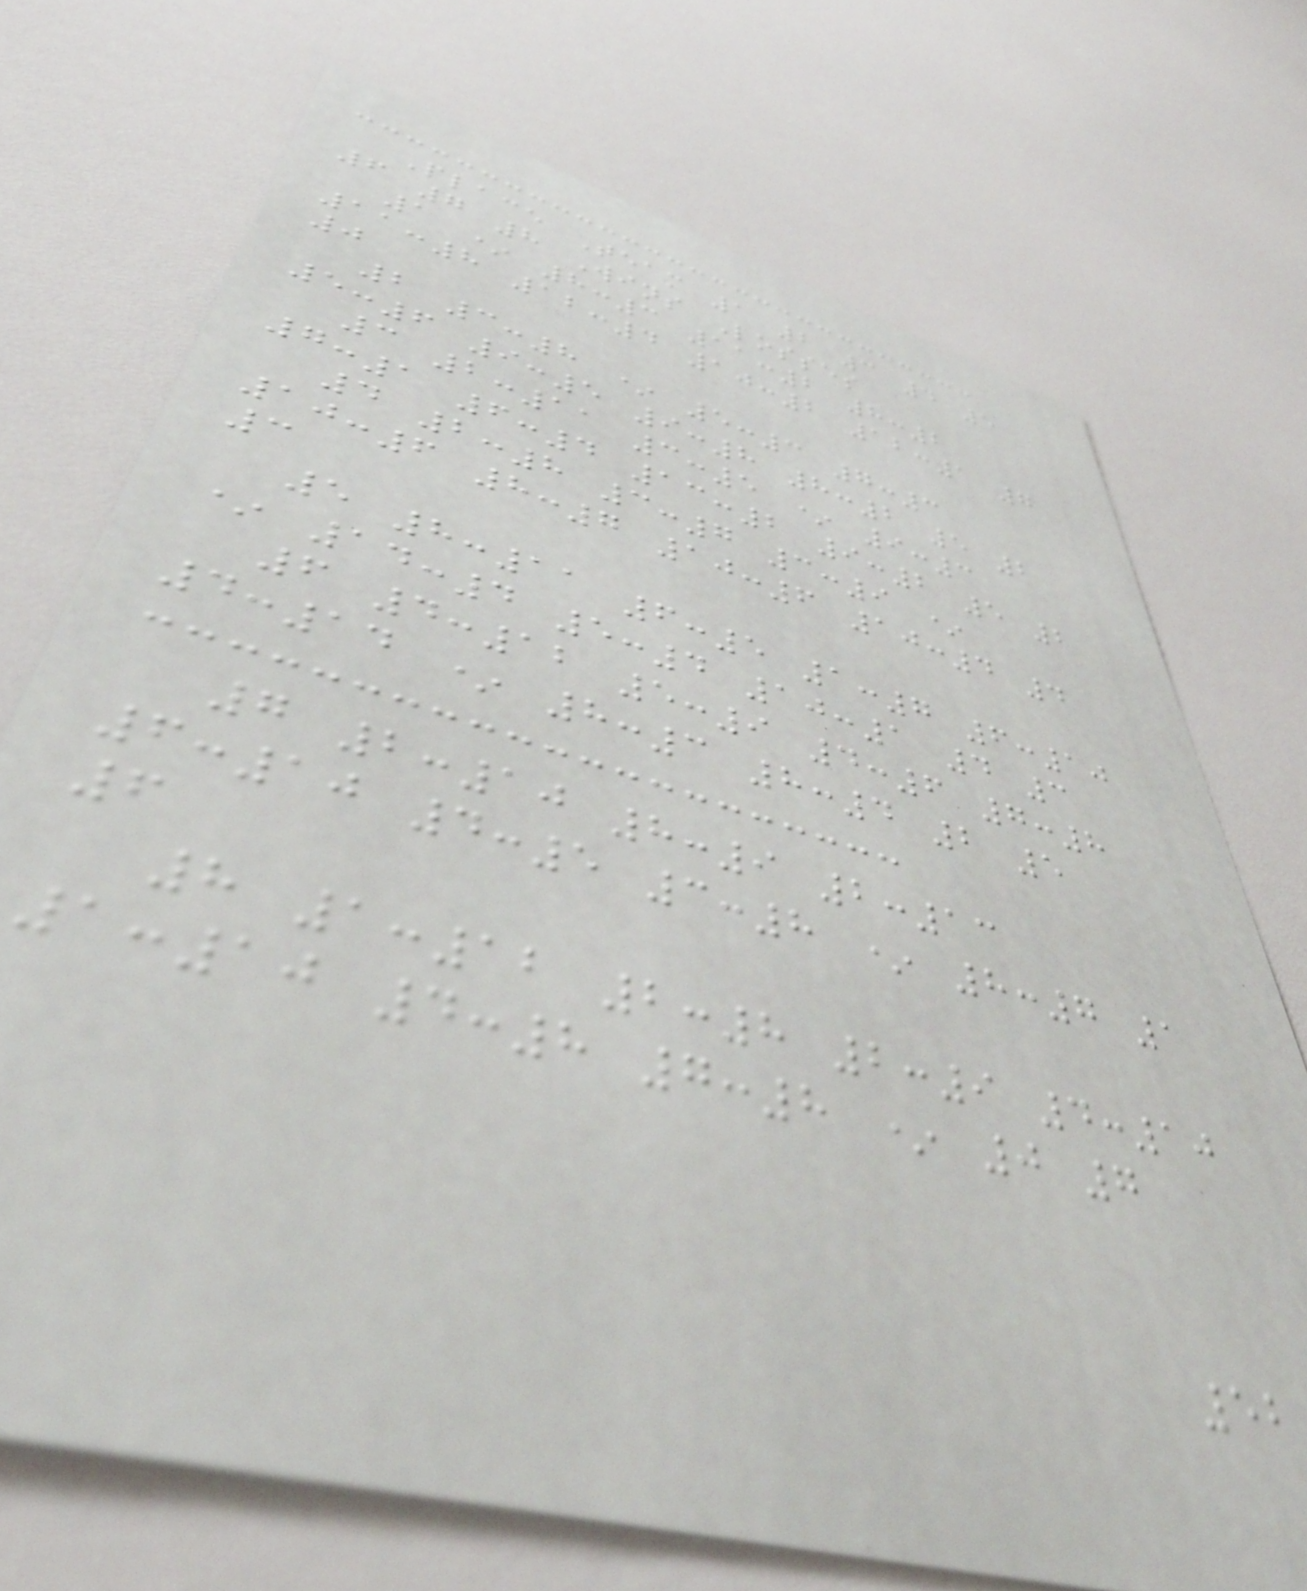Place Team 1 2 3 4 5
6 7 8 Wins Losses
1 * 8:3 11:2 8:2
11:8 12:4 10:2 12:1 7
0
2 3:8 * 5:3 7:3
5:6 9:5 9:8 8:2 5 2
3 2:11 3:5 * 9:3
7:1 6:4 13:2 9:2 5 2
4 2:8 3:7 3:9 *
10:6 8:7 10:6 10:4 4
3
5 8:11 6:5 1:7 6:10
* 14:4 5:4 10:1 4 3
6 4:12 5:9 4:6 7:8
4:14 * 8:3 8:4 2 5
7 2:10 8:9 2:13
6:10 4:5 3:8 * 8:7 1
6
8 1:12 2:8 2:9 4:10
1:10 4:8 7:8 * 0 7
52
